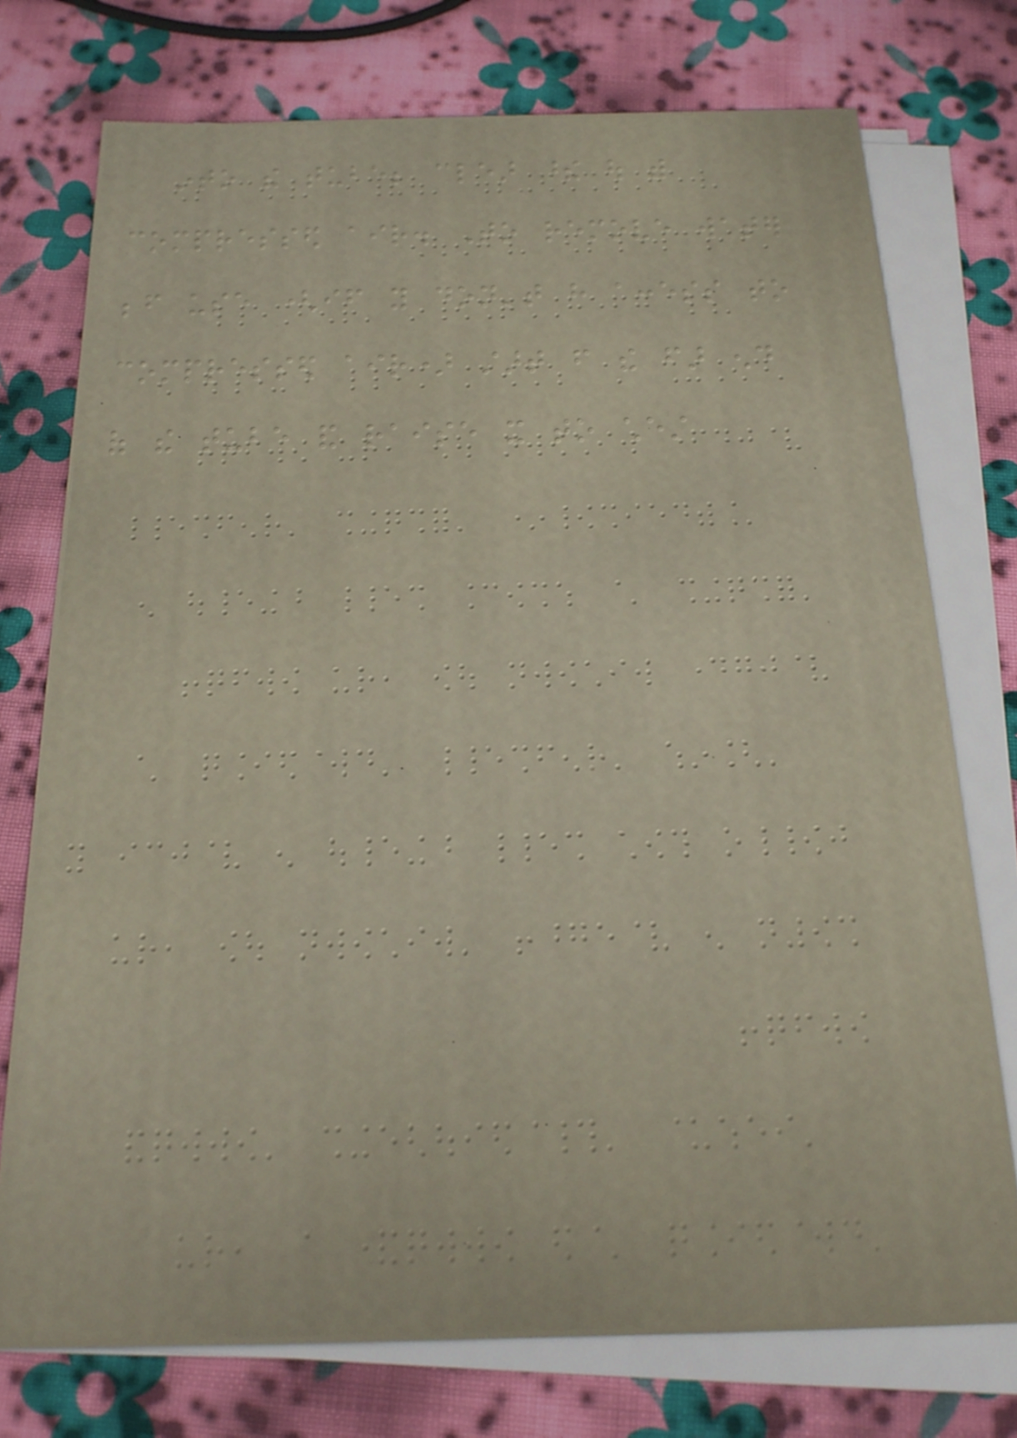into the tube; clear these out with
compressed air. To remove water
before use (if you don't have access to
compressed air) start from the far end
of the tube and raise it to chest
